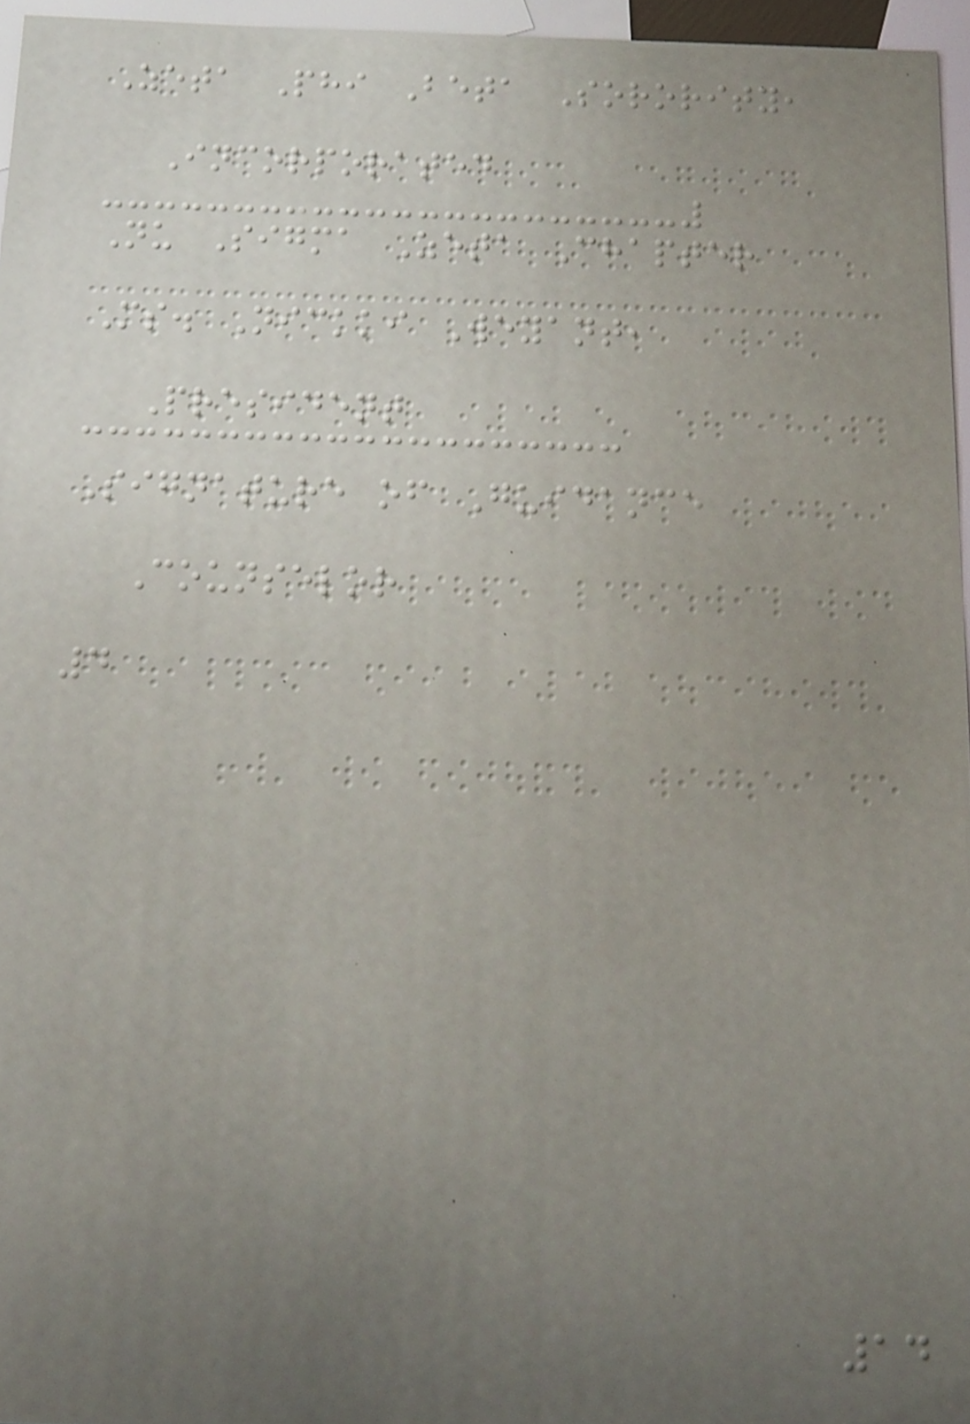Zeta Phi Beta Sorority,
Incorporated
Nu Sigma Zeta Chapter
Ms. Nickki Weyant,
President
Signature of Guidance
Counselor
4
14
